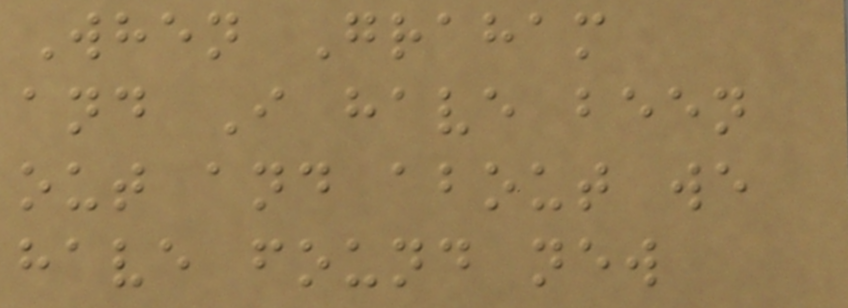When Graham
and I have been
out and about we
have found new
